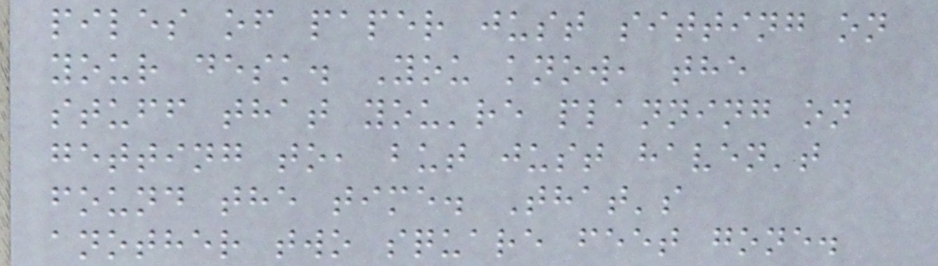piles of paper just sitting on
your desk. You know, the
stuff that you're planning on
getting to, but just haven't
found the time. That's
another two square feet gone.
